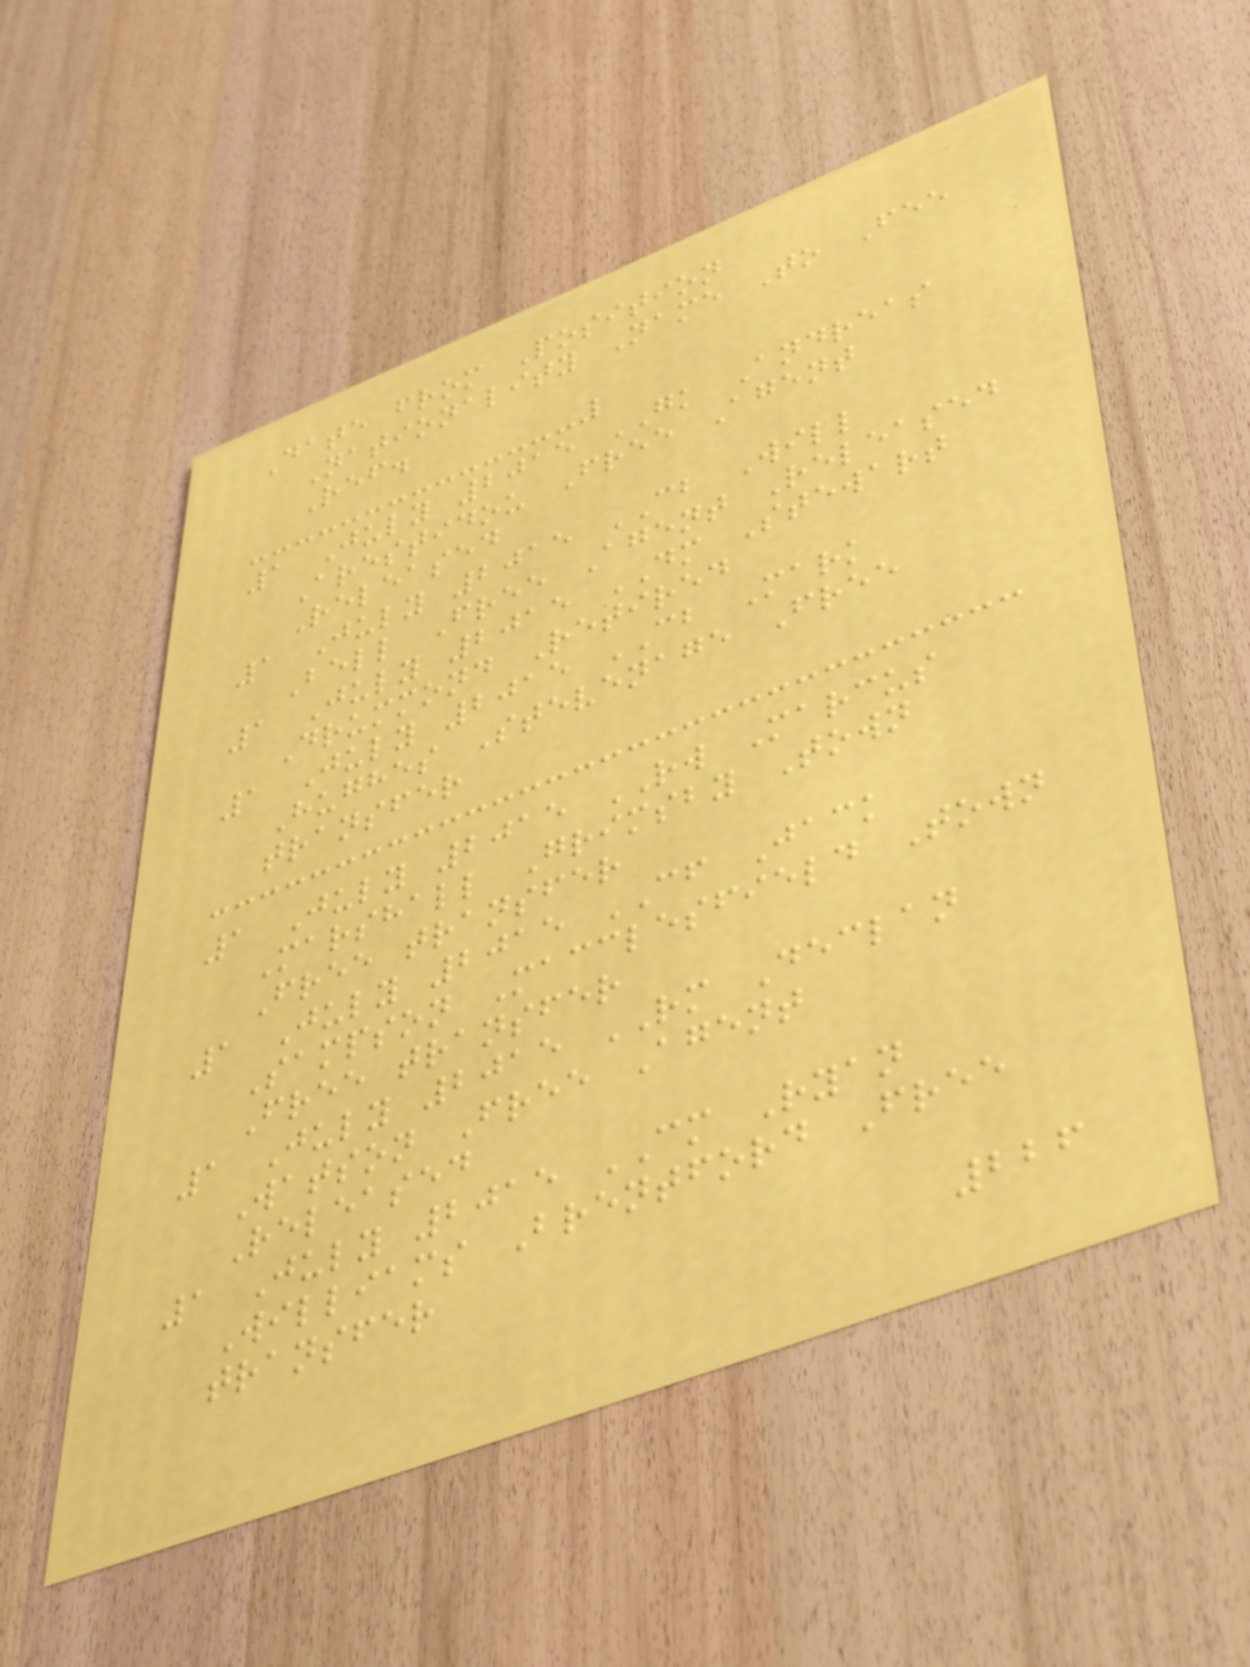Date from Position
Nationality Name To Fee
Ref.
1 July 2015 GK Andreas
Arestidou Free Agent
Released
1 July 2015 CB Will
Bell Free Agent Released
1 July 2015 DM Stewart
Drummond Retired
1 July 2015 CB Mark
Hughes Stevenage Free
transfer
1 July 2015 RW Marcus
Marshall Grimsby Town
Free transfer
1 July 2015 CF Jack
Sampson Macclesfield Town
Free transfer
1 July 2015 RM Declan
Watson Free Agent
Released
1 July 2015 CM Ryan
Williams Brentford Free
transfer
226
